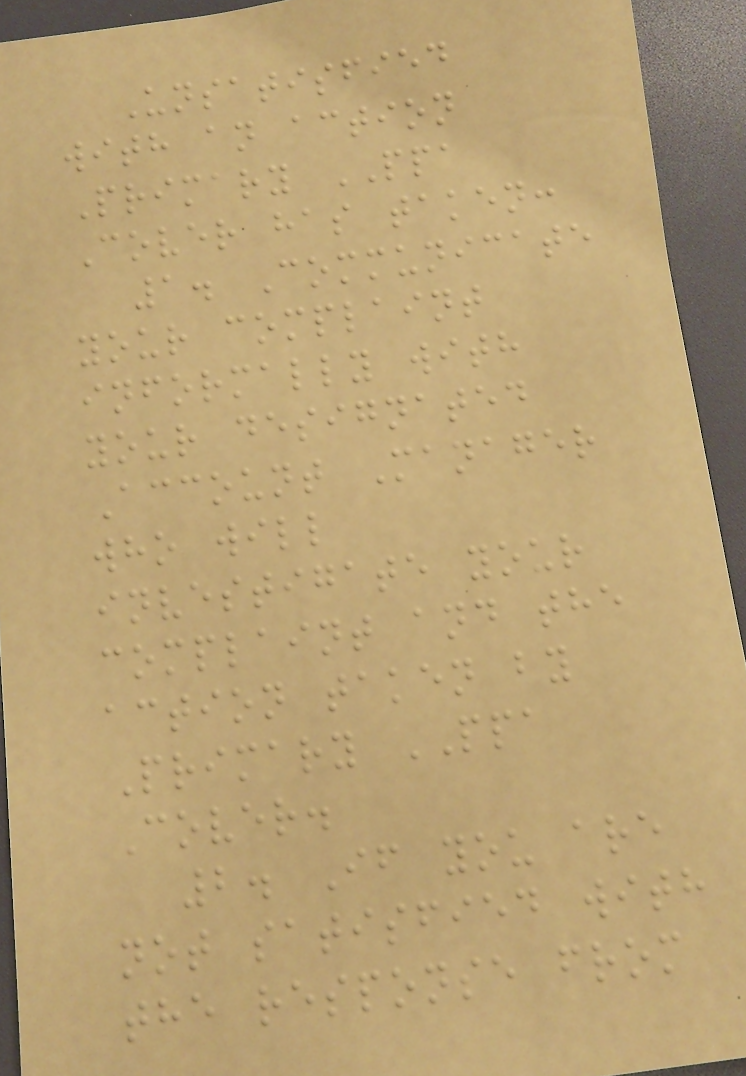Unsatisfied
with an action
Primary PPA
Cover has taken:
1. Communicate
your complaint
informally with
your designated
Account Manager
who will
investigate your
complaint and the
action taken by
Primary PPA
Cover.
2. If you are
not satisfied with
the response from
